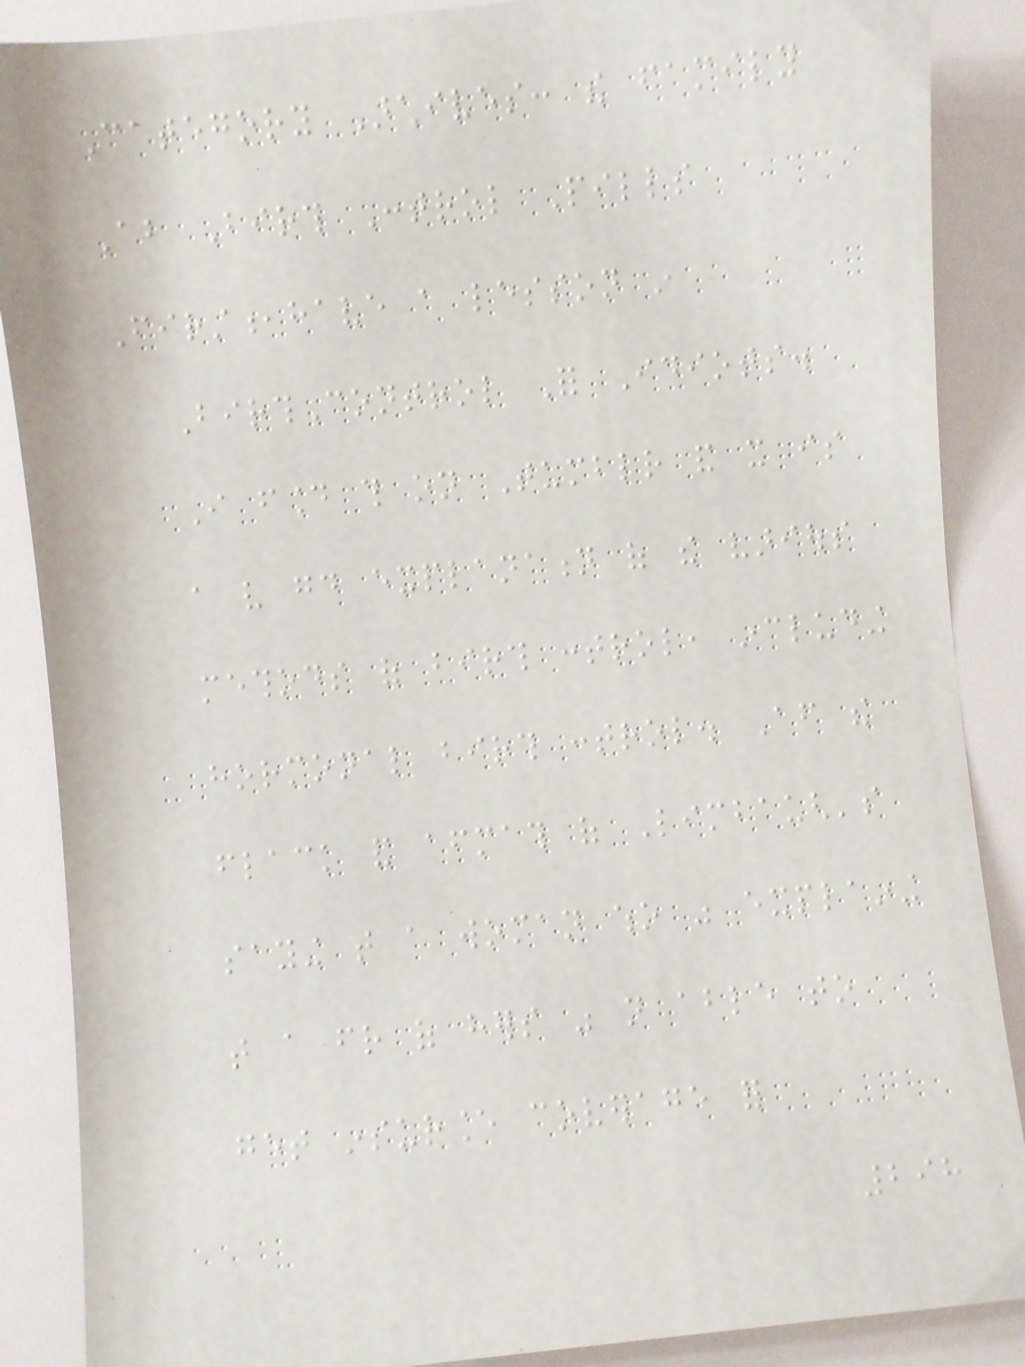Category Archives: the family
About Birth Control Pills
First,have a lesson in
BirthControl For Idiots.
I found this on Tumblr and it is
a very good explanation of the various
methods of birth control, including
hormonal birth control. After the
flack and aftermath of Limbaugh's
saying that a woman who was explaining
that a friend of hers was not able to
get insurance coverage for
298
